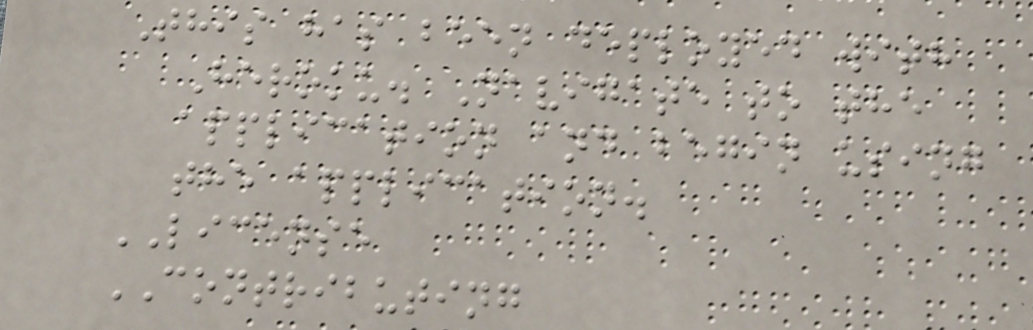This has been deployed with
Heroku. Navigate to the
application and begin using
the application.
LICENSE
CONTRIBUTING
